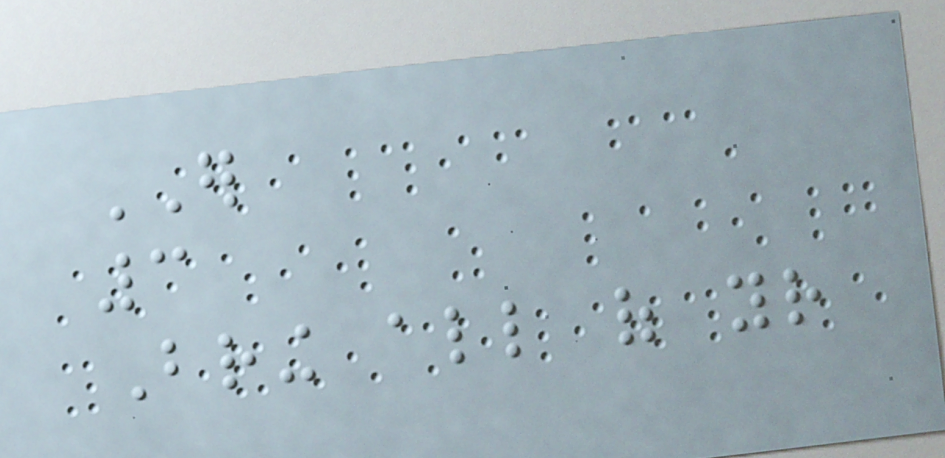ER
3
Bring all of your
